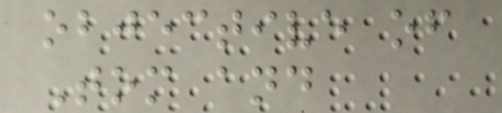objective of
Tom and
